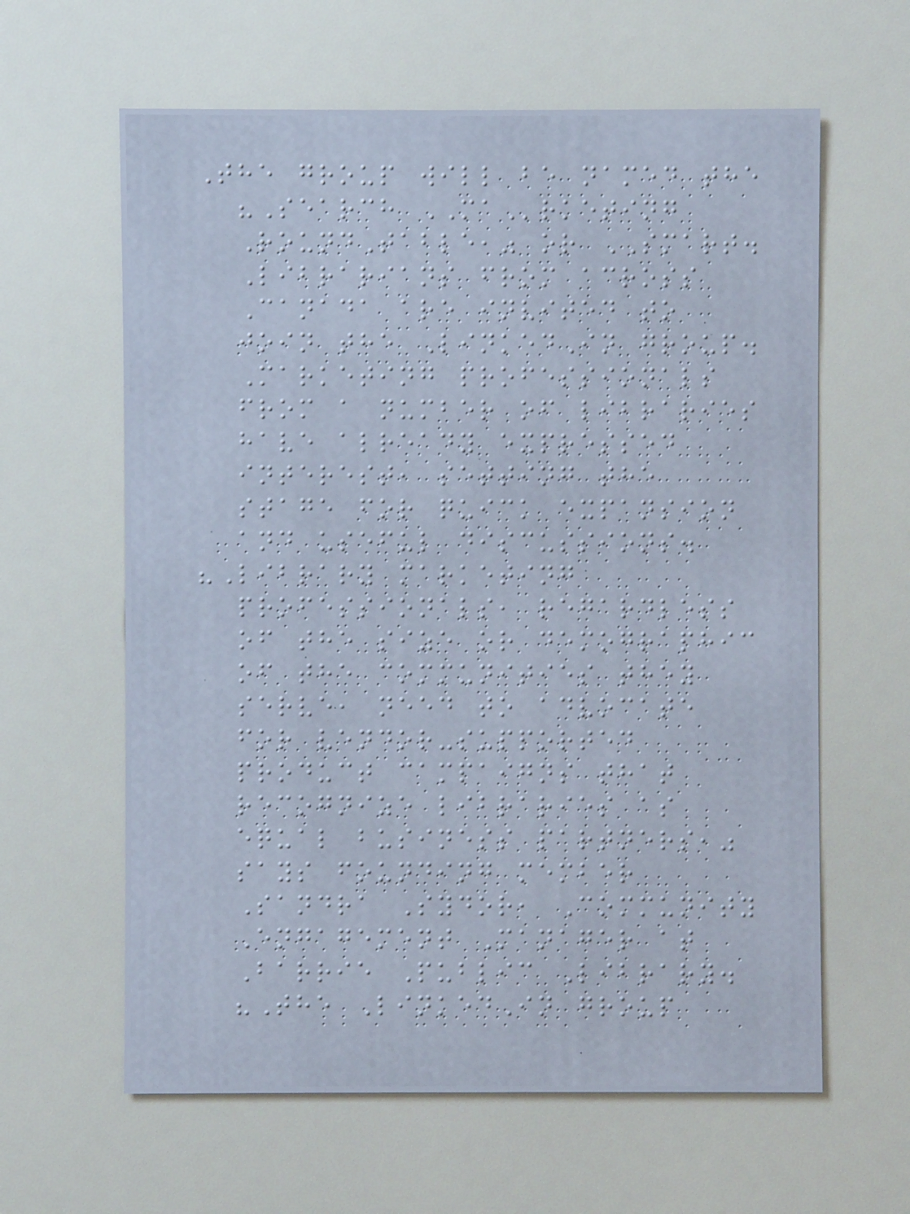The group will be named the
"Search MArketing
RoundTable," or SMART.
Librarians from across
Canada are invited to
join the LinkedIn group.
Marketing professionals
from a number of libraries
have already expressed
interest, setting the
stage for quick expansion
and useful discussions.
"Library marketing
professionals, regardless
of the size or demographic
of the communities they
serve, need to advocate
for vendor-supported
product campaigns that
recognize libraries as
equal business partners,"
says founding member
Sandra Sydor, Community
Engagement Manager at
Barrie Public Library.
"The LinkedIn group
